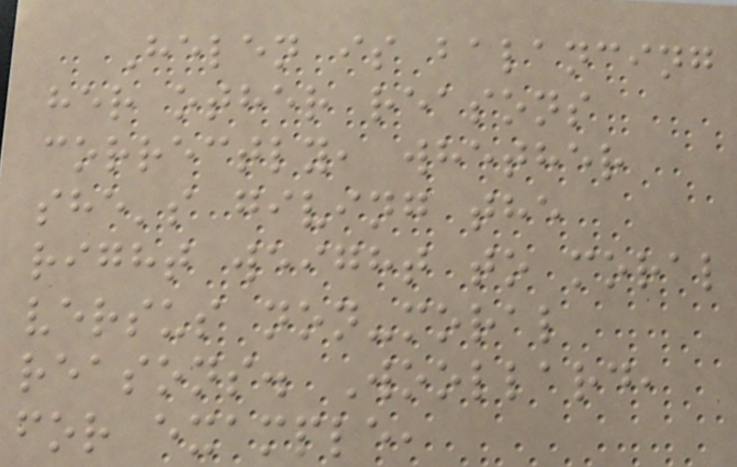Helen is balancing
her other reasons
correctly, whether
she's giving the
right weight to moral
versus non-moral
reasons. Woollard,
for example,
